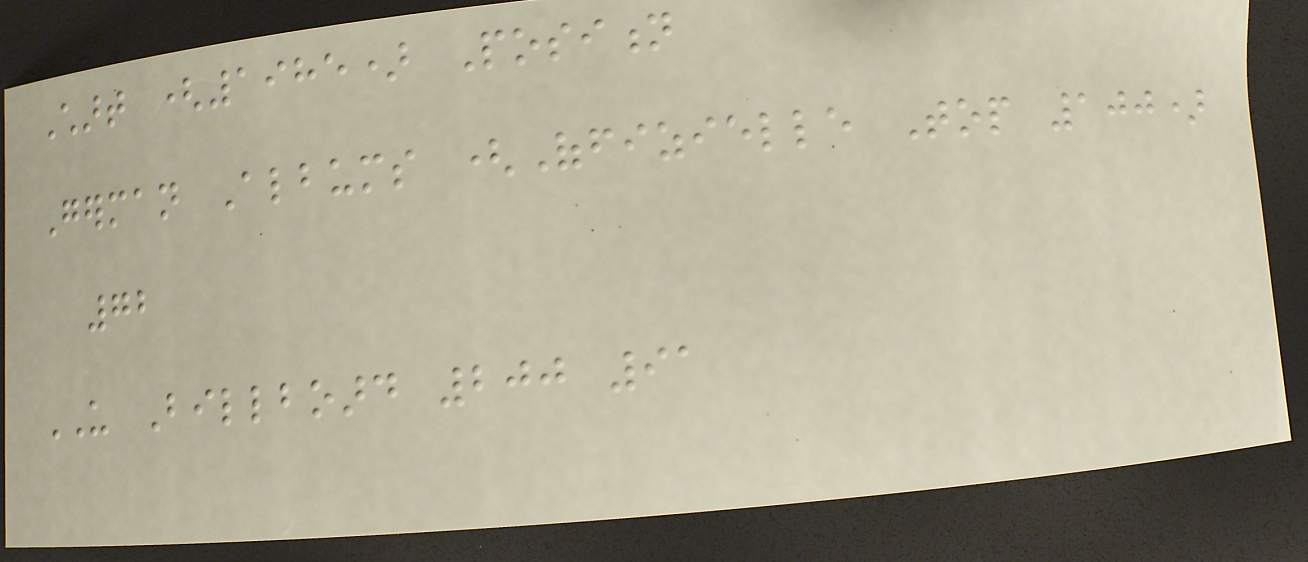Chart (1985) Position
German Albums (Offizielle Top 100)
72
US Billboard 200 91
